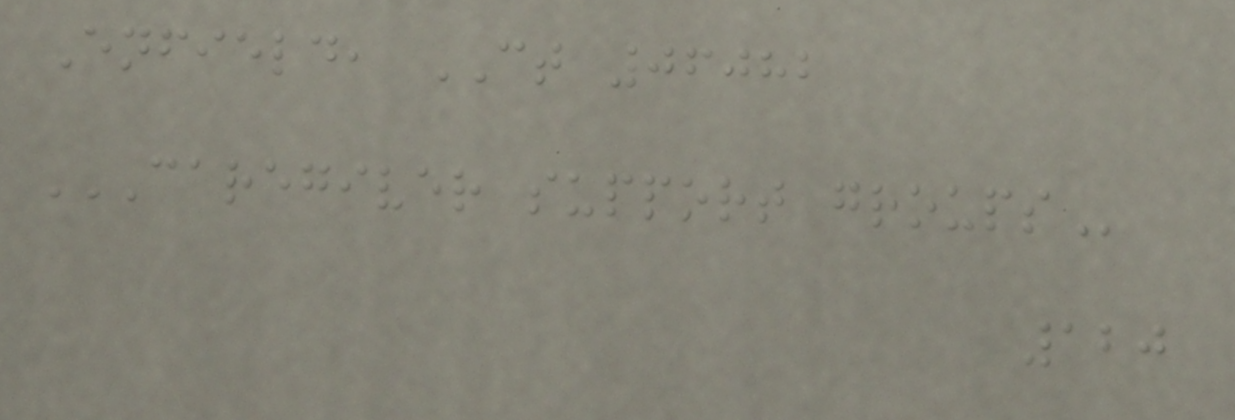Enfield, CT 06082
CAREGIVER SUPPORT GROUPS
120
